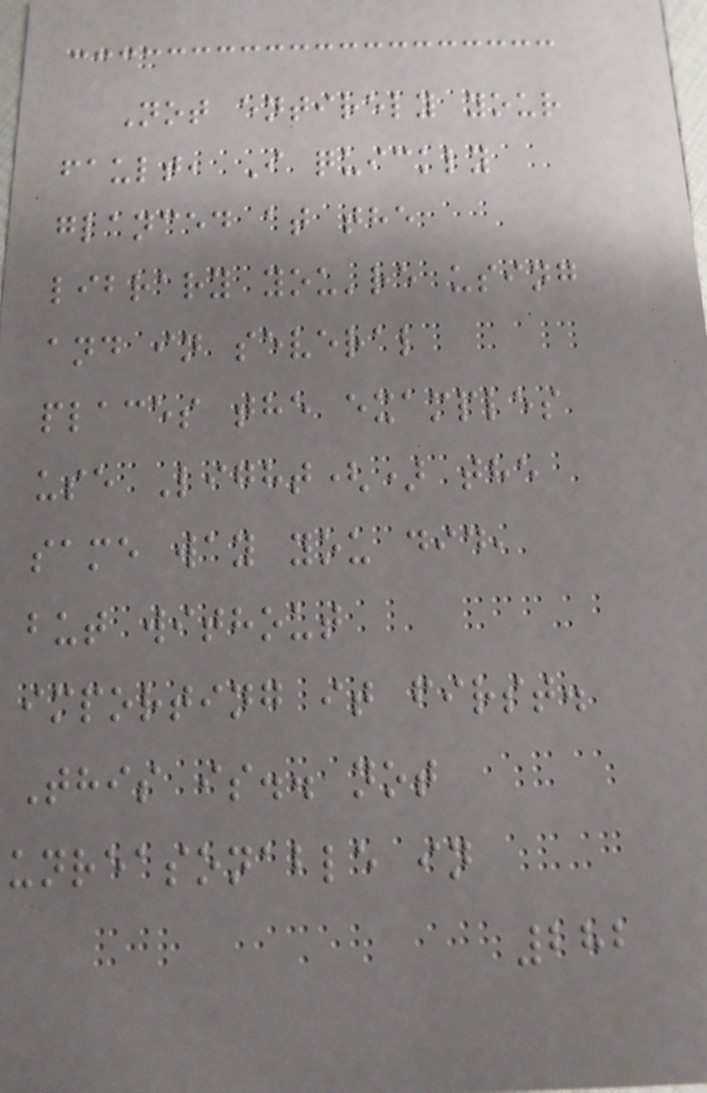Not entirely your
fault, I quickly
glanced at the
library you're using
and in several
places the examples
use Light() the
same way you did,
but without
importing it first.
This is.. not
unreasonable in
282
